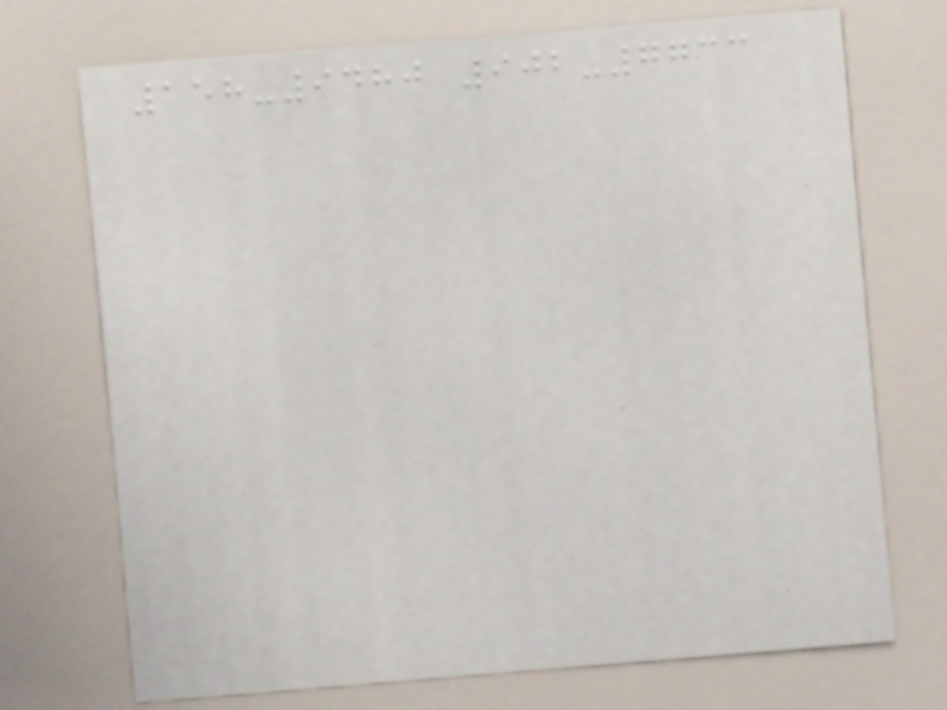158-9480 902-7733
